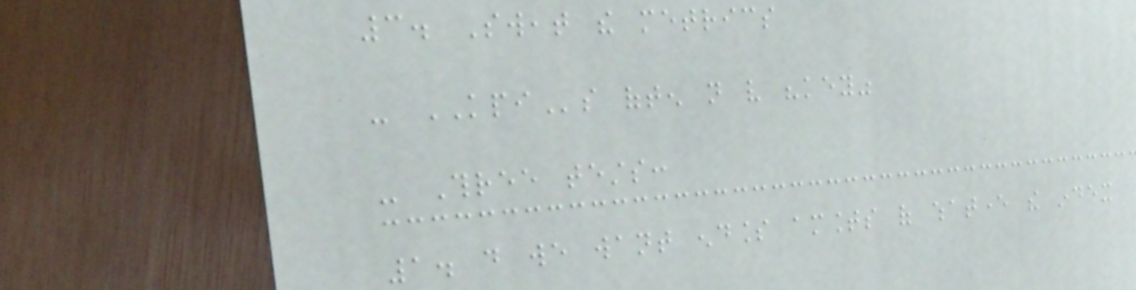3. Sweat the metrics
- KPIs often not very "key"
- Three tests:
1. do we want endless amounts of whatever the index
